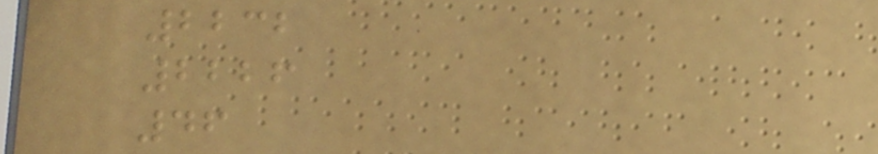2232
2226
46
